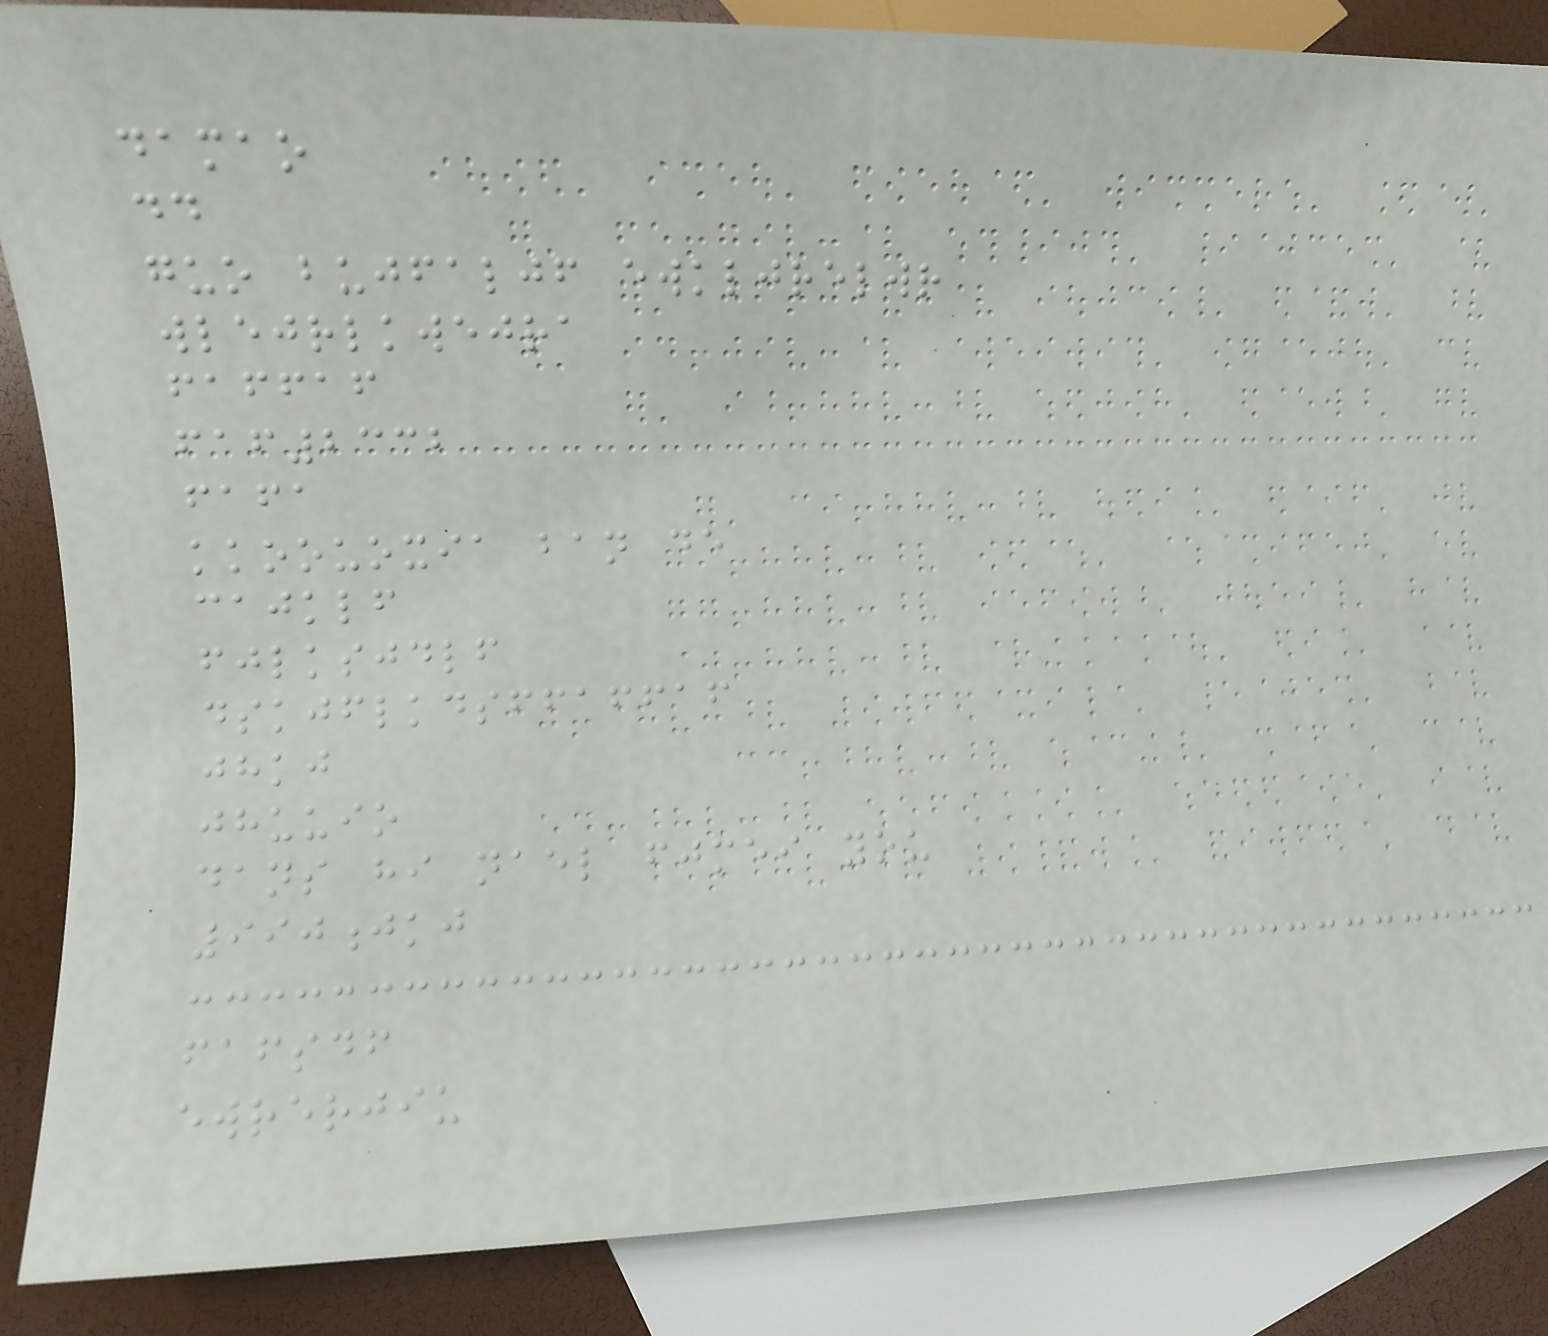damao
dd
guo bujfaljf ewkljrelwr
wlejrlkwejra
faffaf
faf2332
fafa
kkoouoxia ban de
cajklf
fjlksjdlf
dskjflkdsffaffaf
jhkj
jhuuio
dans hi nael fjmei you
990jkj
fafsdf
ewrerjiu
